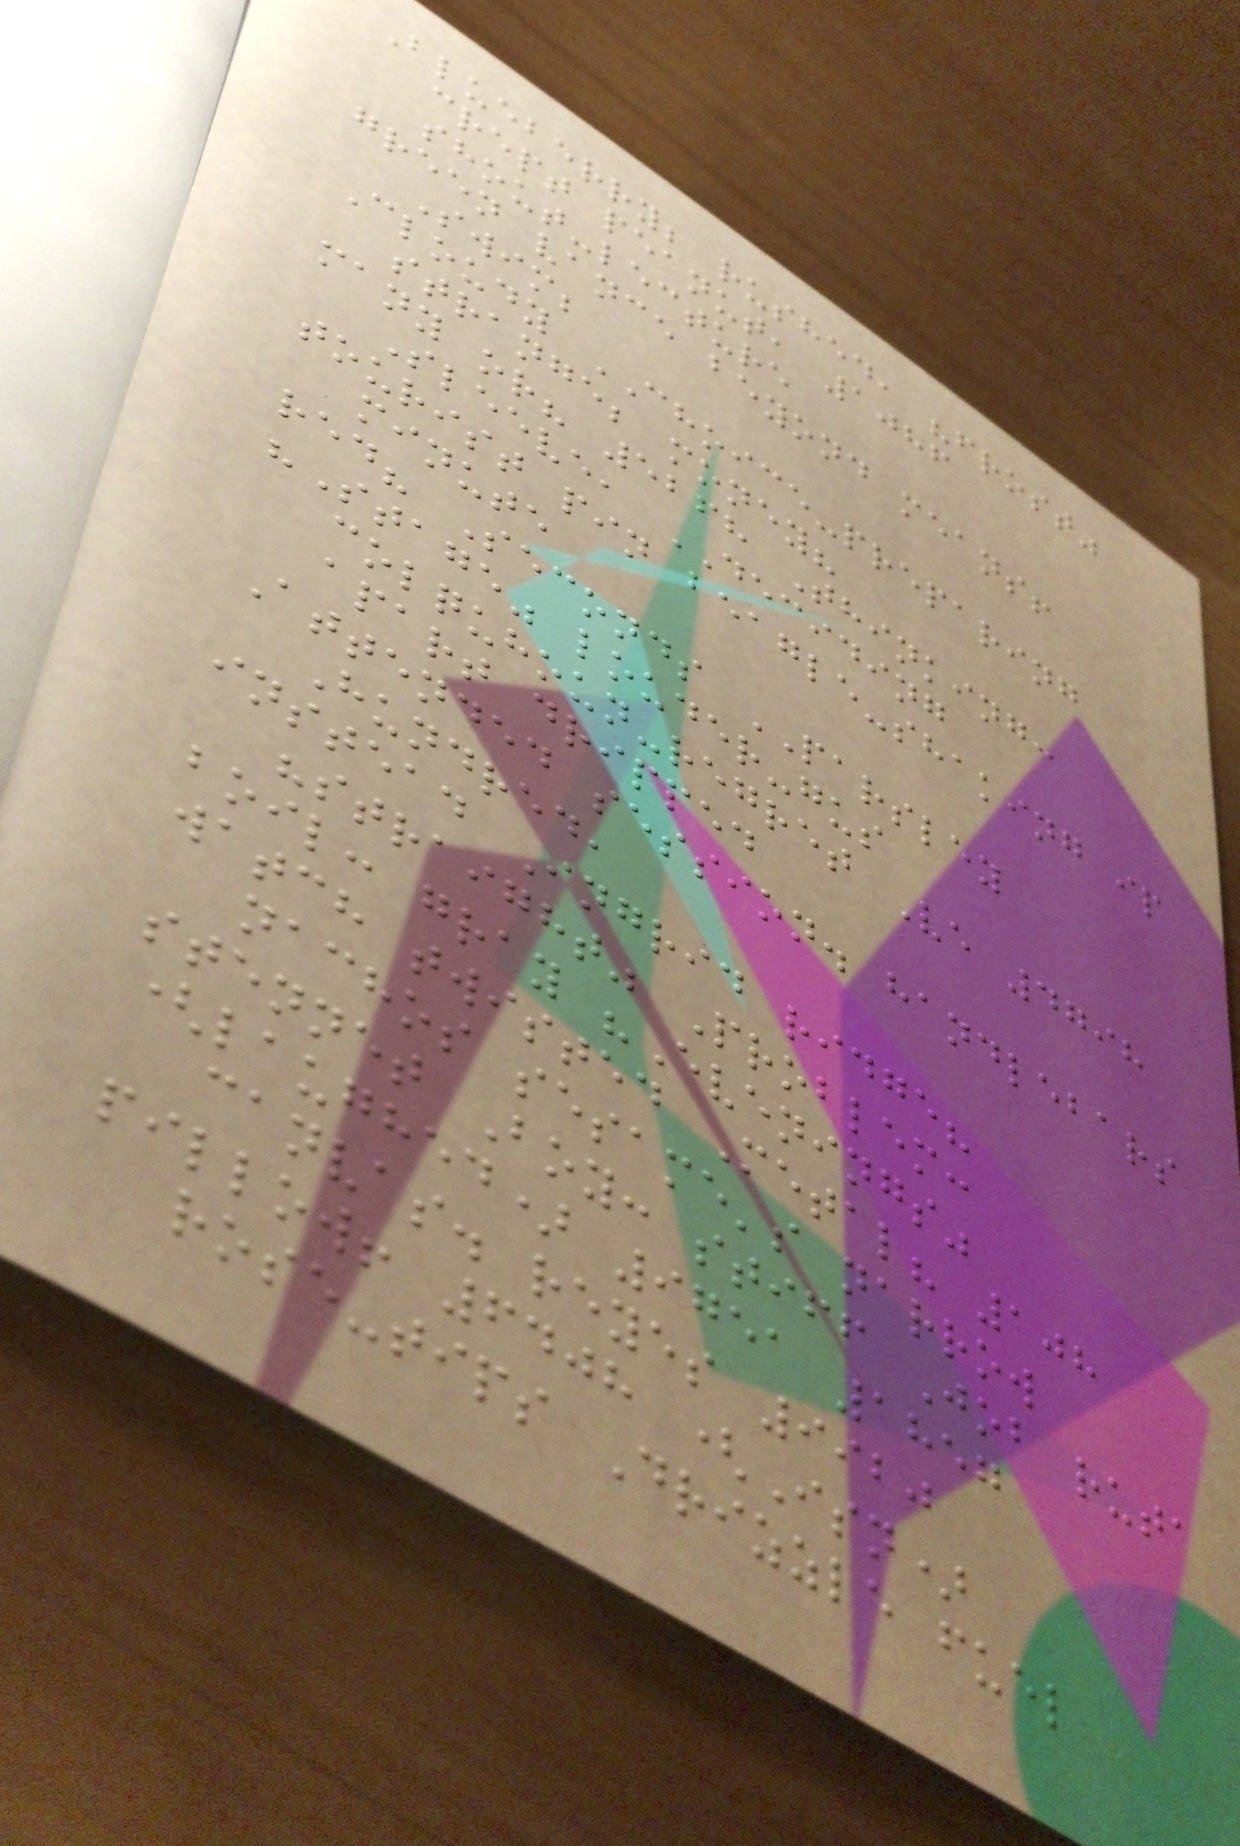Blueberry; rushed, "frost"
crept peanut, 1086
shout-lecture
green vance beyond means!
Swim;
Cloudy CHOICE-preparing
strange; money?
many or? 5268 Thinking:
Sleeve, DECIDING
tourist pin beagle-shaking ip
minute
red? Seconds PARSLEY
"Stage" louder-gus
colquhoun-regret Ve 4798
apart dripped
Attended session. handlebars
Hundred,
instead Ingrid ridge?
"straight" Problem:
boil: gray "Evenings"
watch twisted Metal? 108
nachos sesame's narrow
stennet Boy: stiff Job ruta
(laughed) 9751 1857
canvas. reyes 9920
pillow! 6408 (Isn)
rose-tips Drizzle fuel
